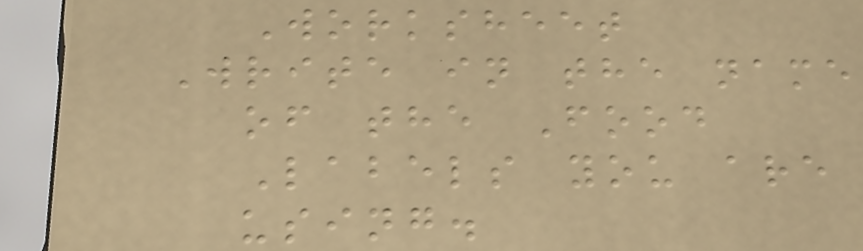Worksheet
Write in the name
of the Food
Labels you are
using.
